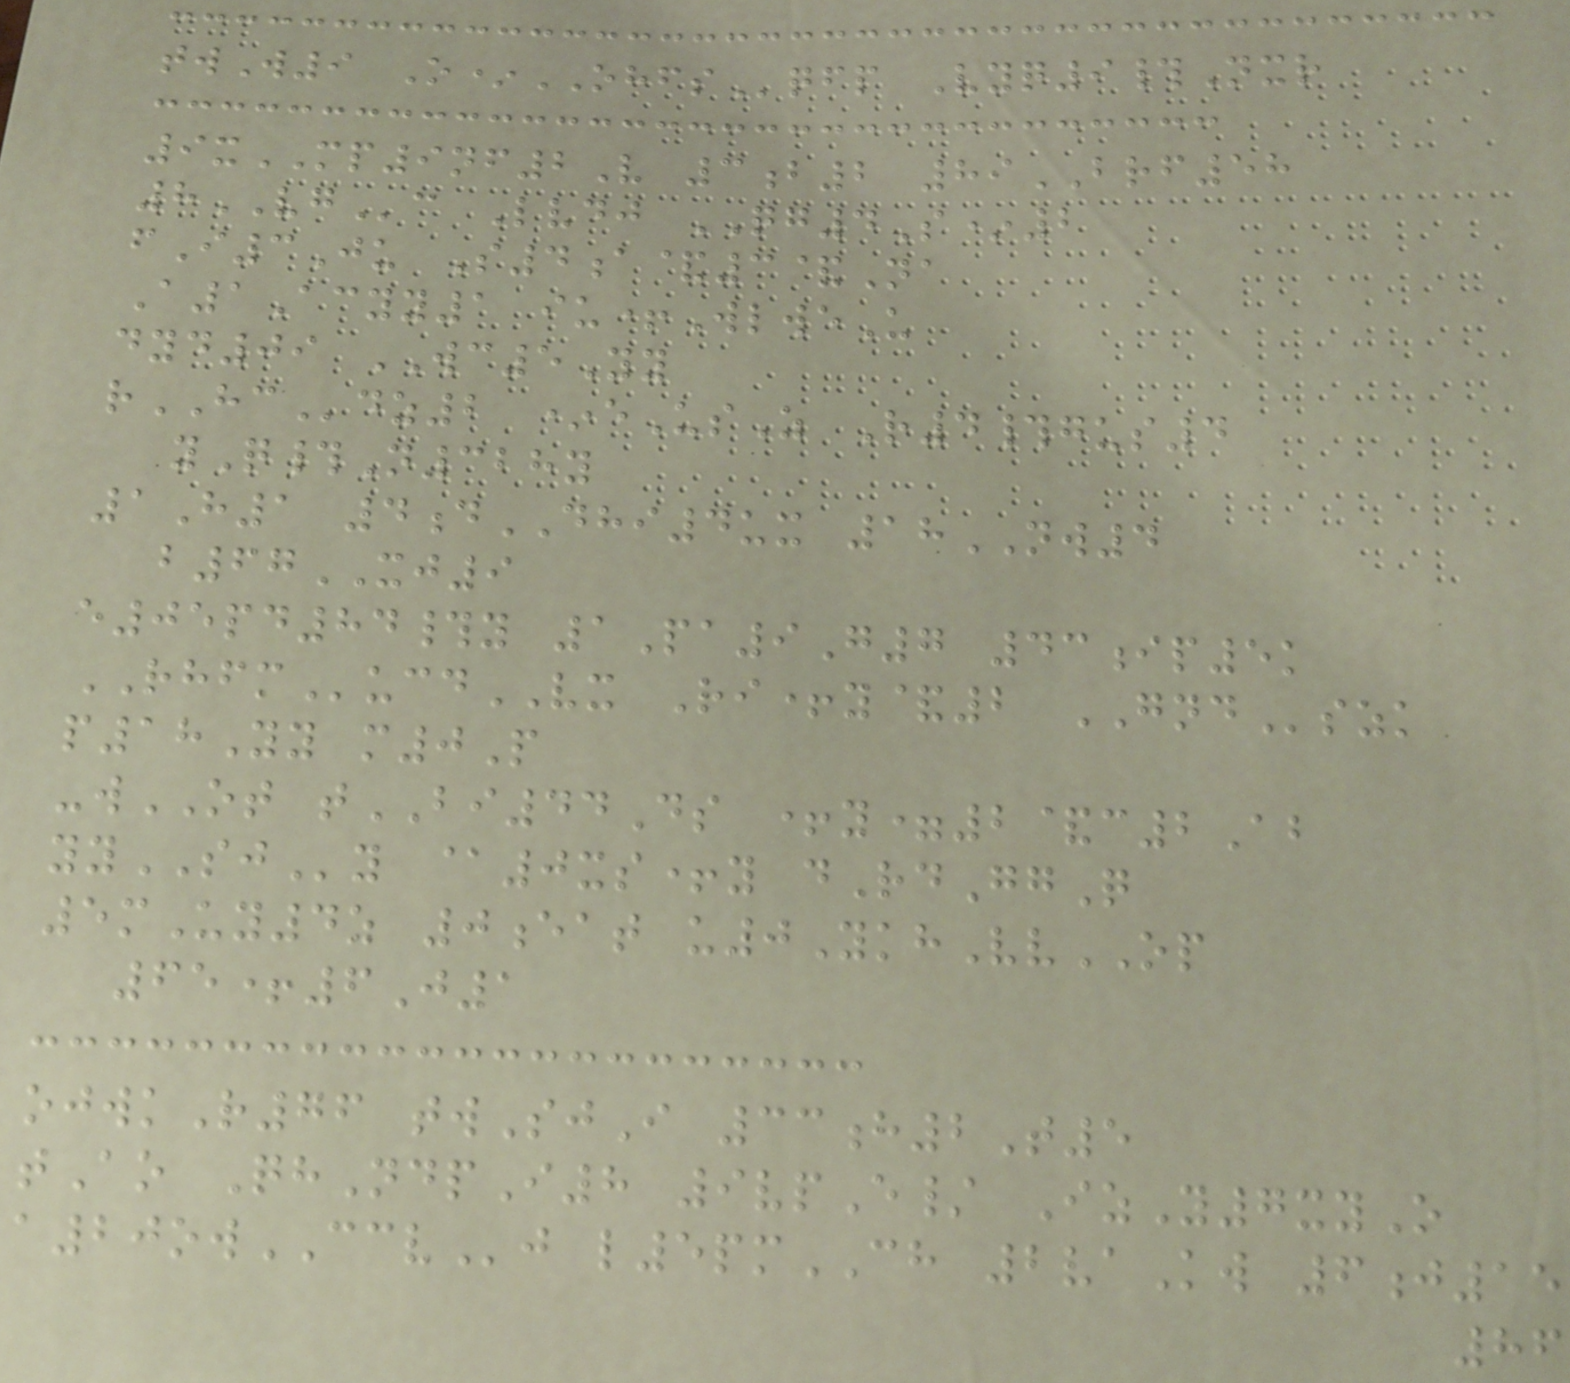twW9 O*OHFSqfp Vyq9#Nxr
9xMP9nf2V 3b2 89BRF58
8VGc Lvdj QG4S*2
fI3Ju S4a&3&Na
A1Acyy1 iu+WlweU
dyd09 WC5Yy
rHCdz2 *eUsZ R4#gus4
yQ#N328y
1H1 4dDHI4ux 18NW4
b67XJ9
e05pd84#y 1Pa9G7 43ip5k
RHFMucdVX Ri+y&2 GNDszk
p18Yy m0P
-wOT tBI44Ds +y=2&c2Ab
yySJy @0xs+y dRdGgQ
5mUy4z 0eat u0YkhVvOP
65+6J1
ojwkR76 twSjI 33h2T5
tAo QhNdpI8 9vpE/ IzY7xyO
a20owCCVj l5pmCH 2vaKw 6j15
86
